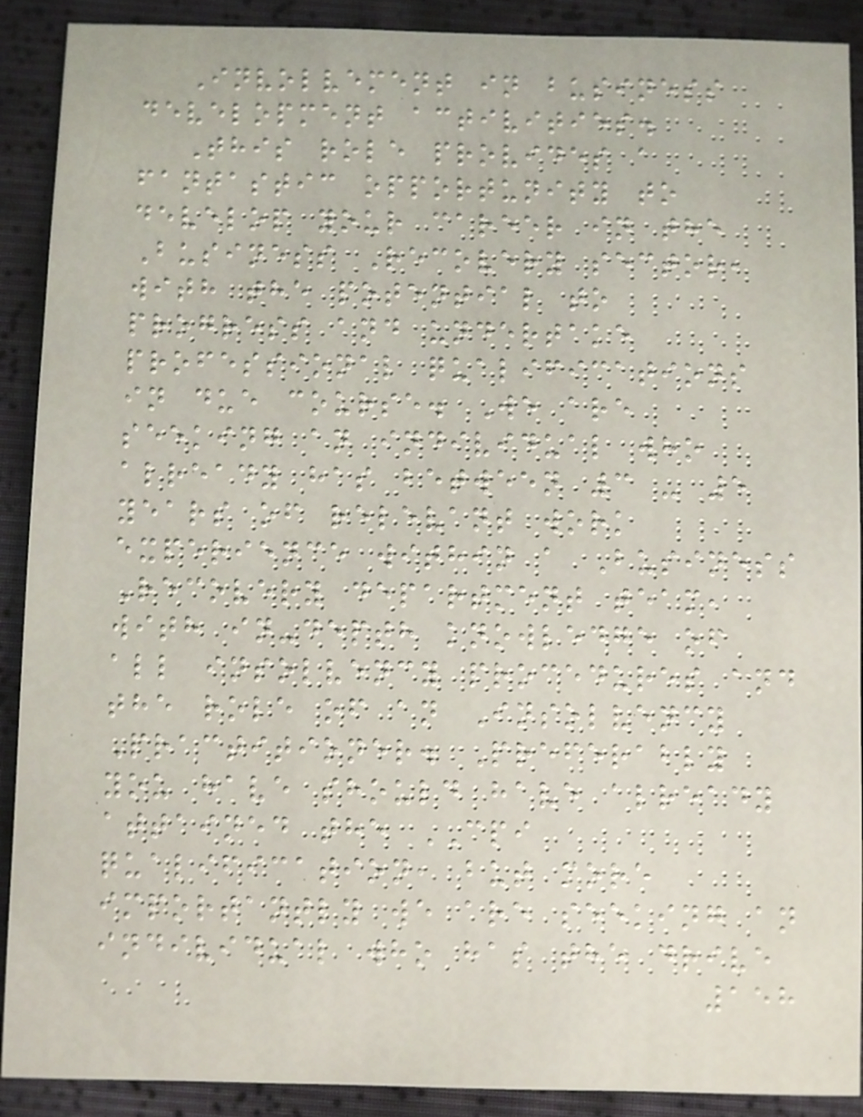Involvement in business
development activities.
This role provides a
fantastic opportunity to
develop your career in the
Business Recovery sector,
with the potential to
progress and undertake
professional qualifications
in due course. We are
seeking an individual who
already has between 3 - 5
years of relevant work
experience within a Business
Recovery department team,
with in-depth knowledge of
all insolvency procedures and
the role of an Insolvency
Practitioner. Preferably
you have should have already
attained the CPI
qualification, but more
importantly we are seeking an
individual who has the drive
158
